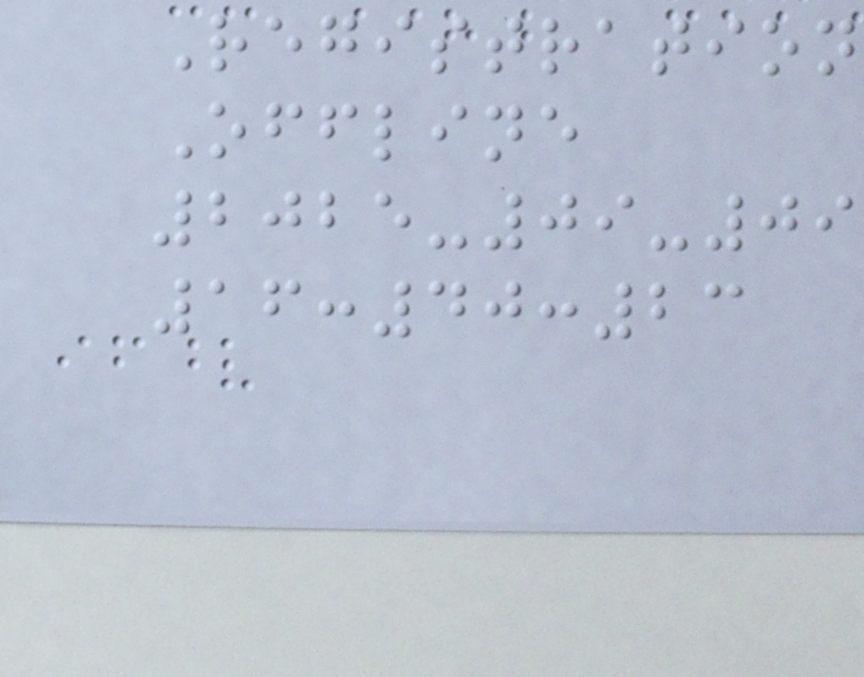Registration
Offline
2025-09-09
16:40:23
